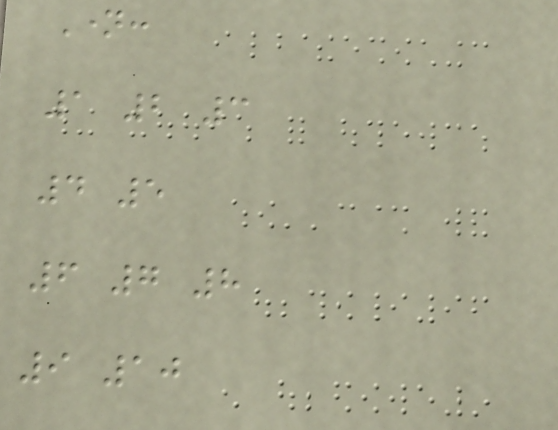Name:
1 2 3
4 5
6 7 8
9 10
